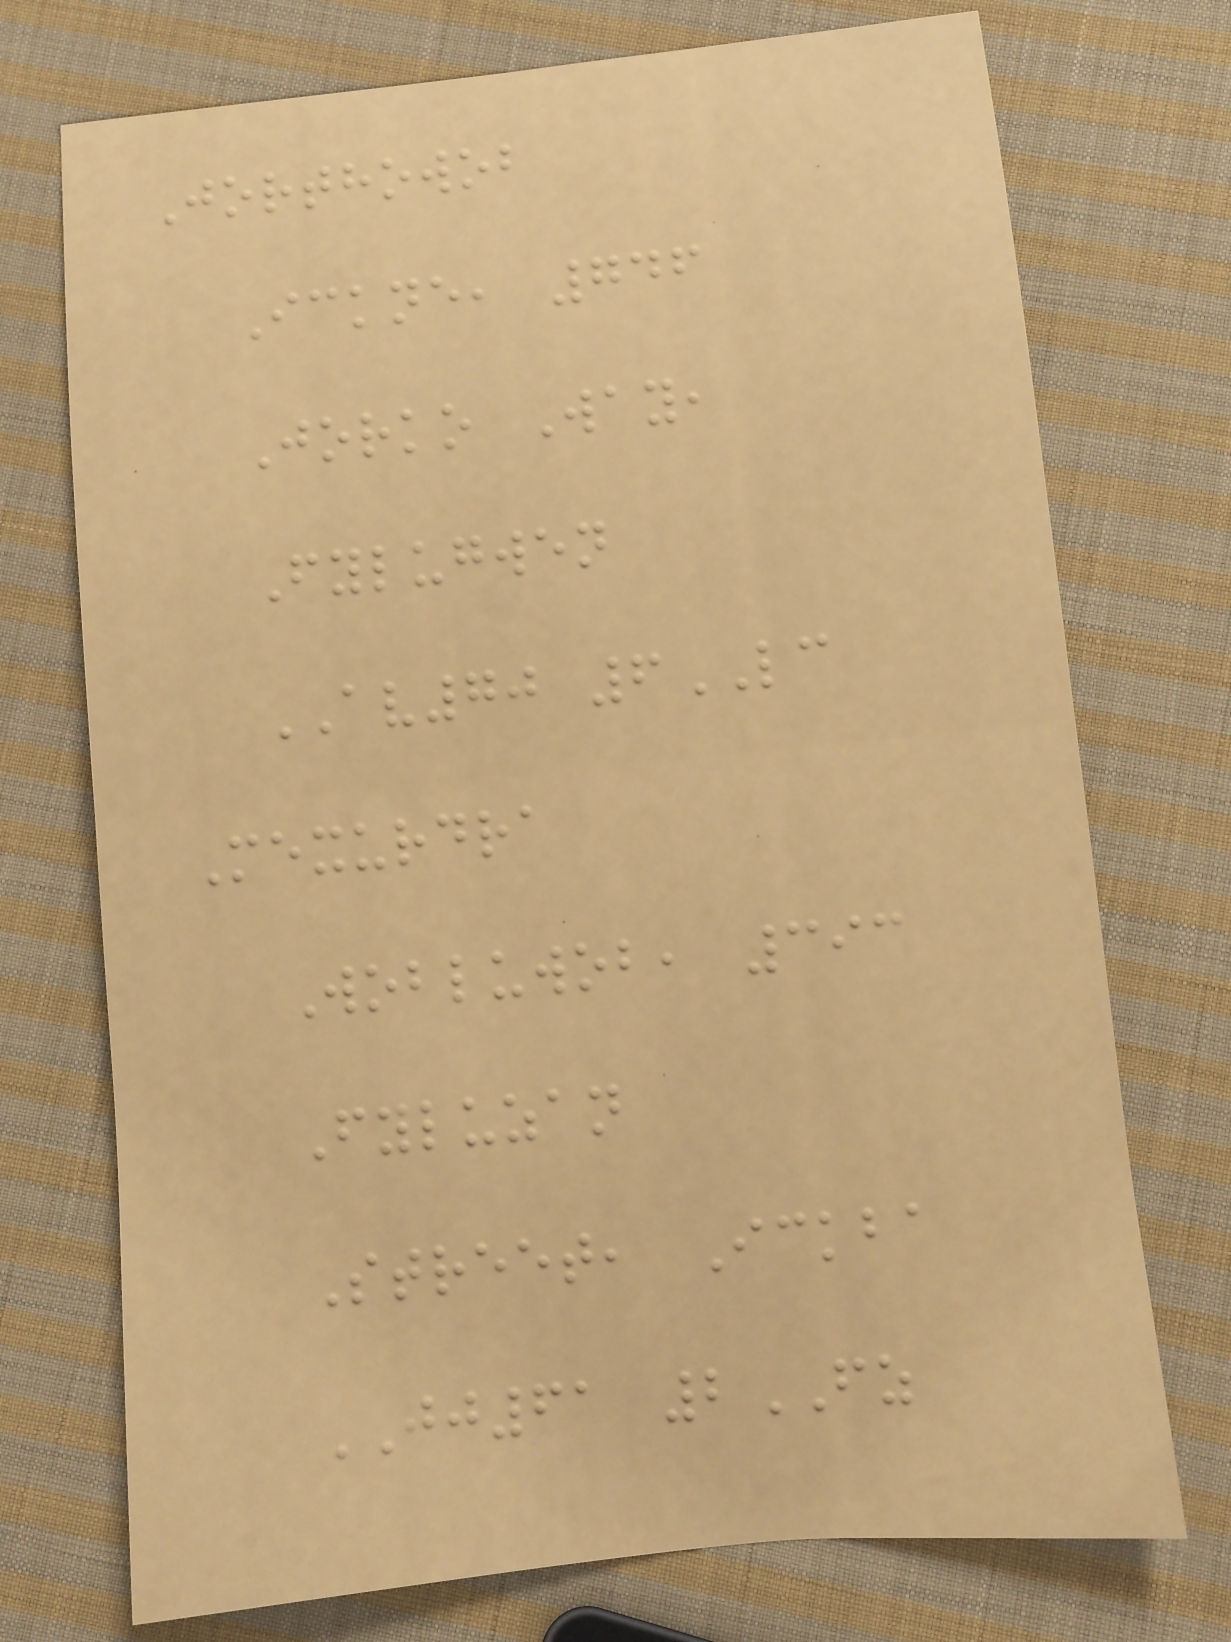Jorthowob
Ickne, 746
Jorko Way,
Fylugwen
AV70 6LC
Mexurdra
Wobluwob, 393
Fyluzan
Street, Ickba
JJ61 2FZ
